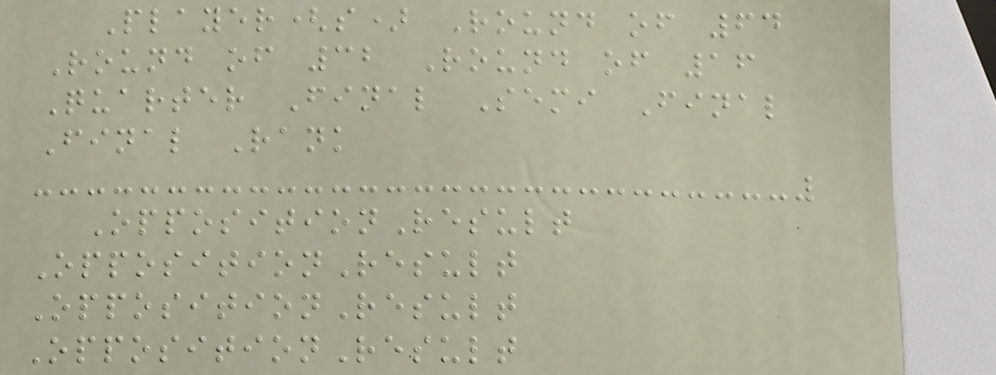Player(s) Round of 64
Round of 32 Round of 16
Quarter Final Semi Final
Final Rank
OppositionResult
OppositionResult
OppositionResult
OppositionResult
